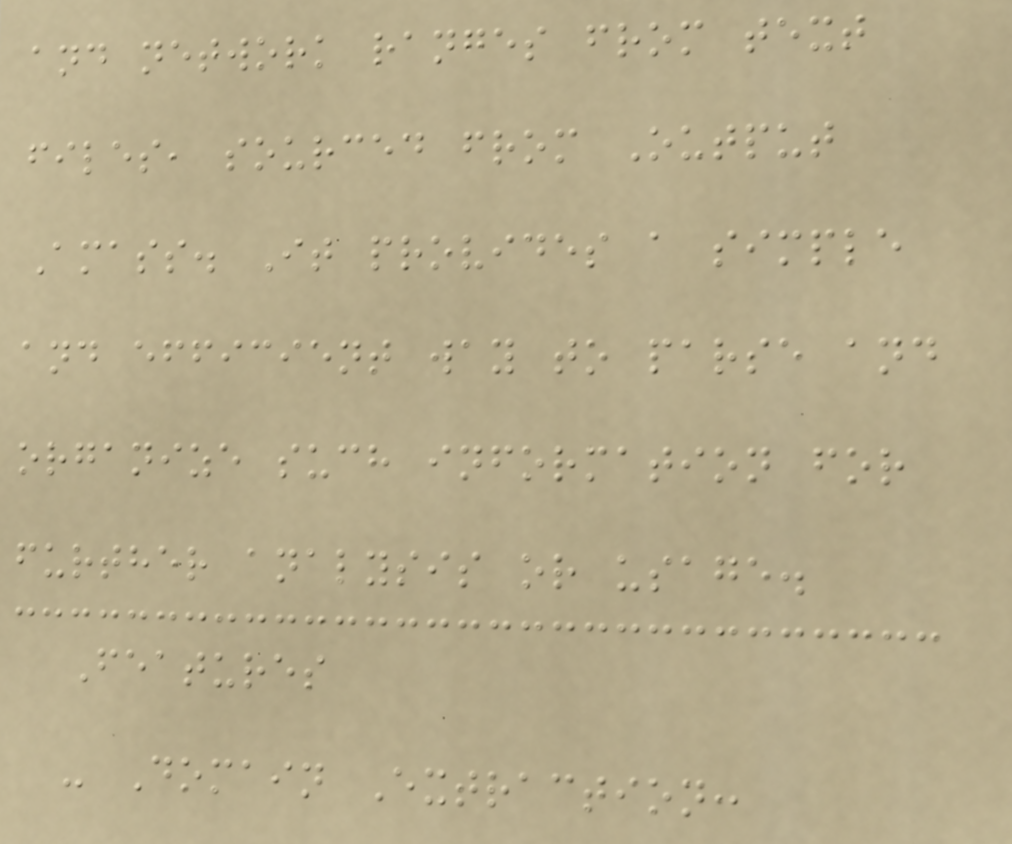and network ranges from text
files, sourced from Output
Amass. It provides a simple
and efficient way to parse and
organize such information for
further analysis or usage.
Features
- Domain Extraction:
